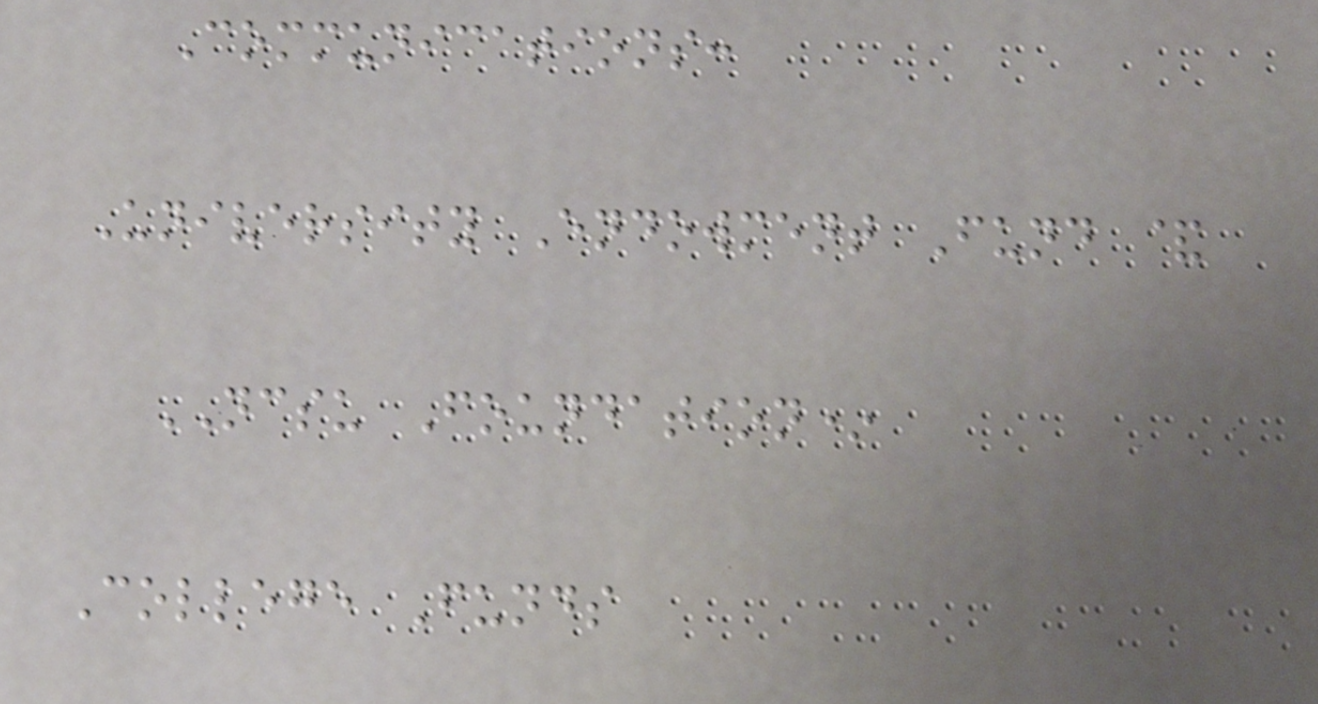Communications:
University Endowment Fund &
NCSU Foundation*
College Funds
